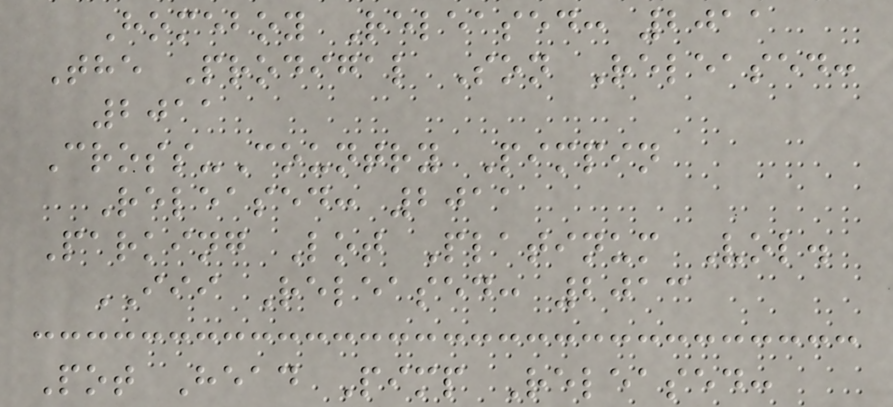Homeboy Released: 2011
The Prodigal Son Released:
2011
Cross-Country Pimpin
Released: 2011
Parking Lot Platinum Vol.
III Released: 2013
Pot Head Pimp Released:
